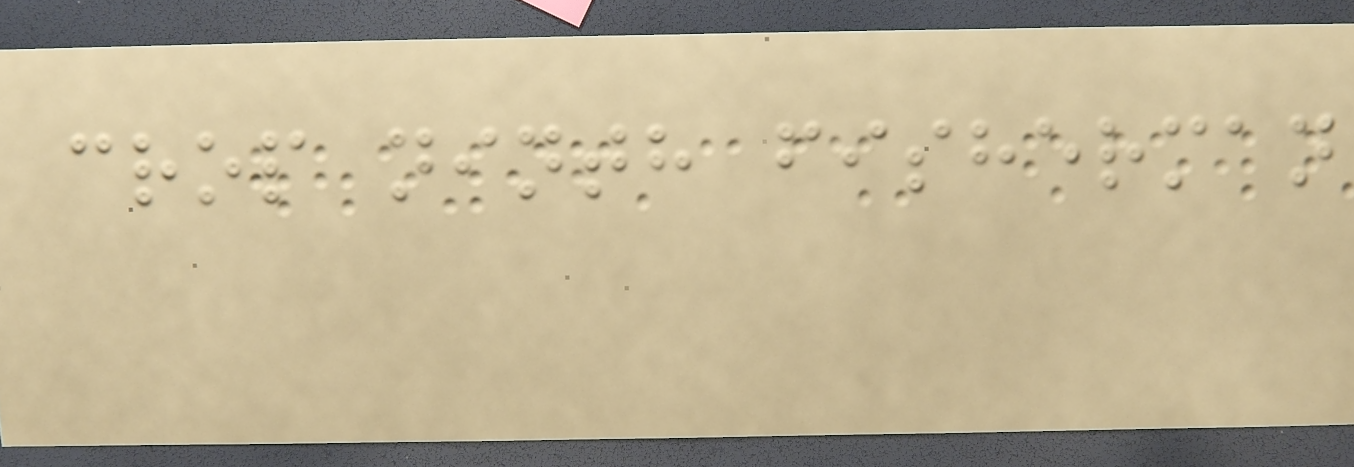crop ninth fisherman
